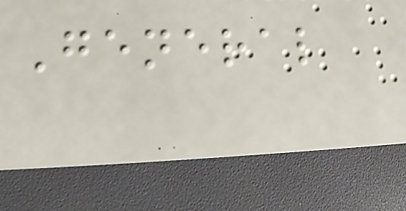General
